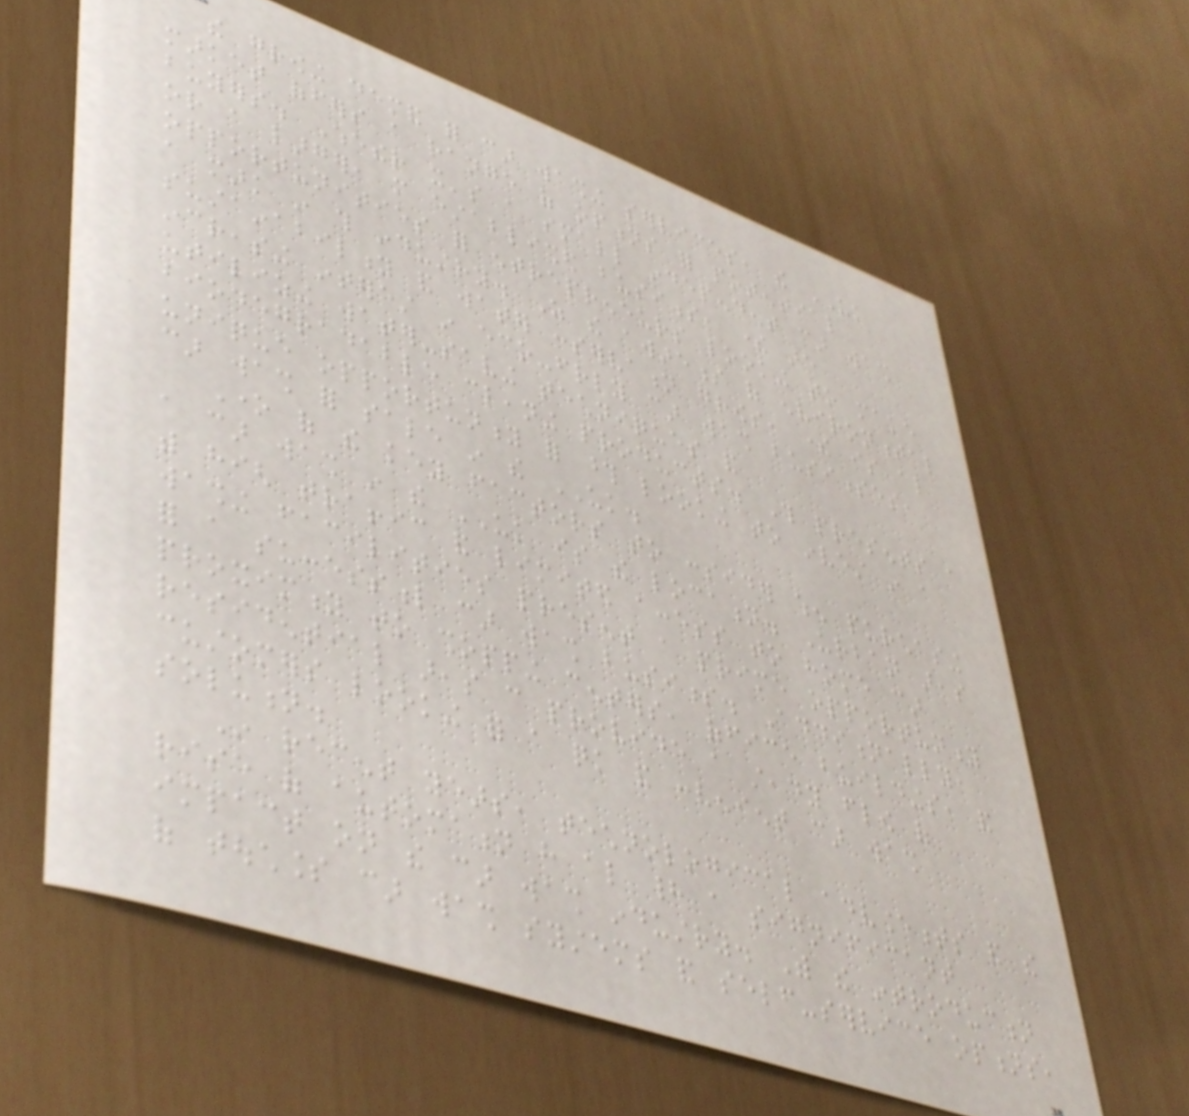the growing demand for car washing services, the UK
market offers a range of options for potential
buyers. Whether it's a small independent car wash
or a larger, more established business, there are
opportunities for entrepreneurs looking to make
a mark in this industry. As the awareness of environmental
sustainability and water conservation grows, there is also
increasing interest in eco-friendly car wash businesses,
utilizing water-saving techniques and
biodegradable cleaning products. This presents a
unique opportunity for those looking to invest in a
car wash for sale in the UK.
One of the key factors to consider when purchasing
a car wash in the UK is the location. Urban areas
with high traffic and limited access to home car
washing facilities present a prime opportunity
for a successful car wash business. Additionally,
proximity to shopping centers, office buildings, and
residential areas can provide a steady flow of
customers looking for a quick and convenient car wash
solution.
In recent years, technological advancements and the
rise of automation have also had a significant
impact on the car wash industry. With the introduction
of touchless car wash systems and self-service options,
